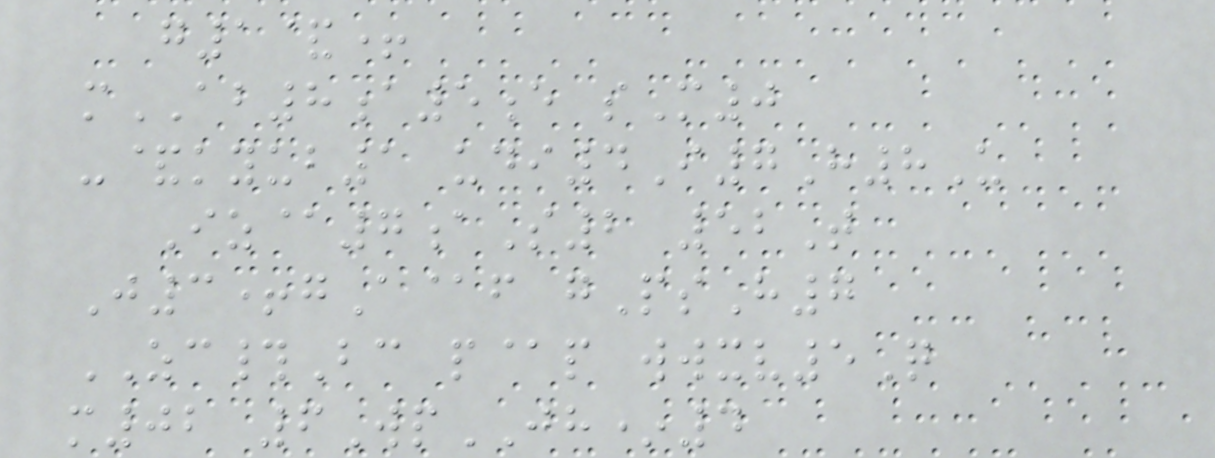g1&+
mAB8a5e sM0
-&kyub1 udi4I7H8U
Iz@7aS2 52T
J3+gA@f gPsH7
ZC#Bc p@p wwxv5Q
m02 6WpJH*4
